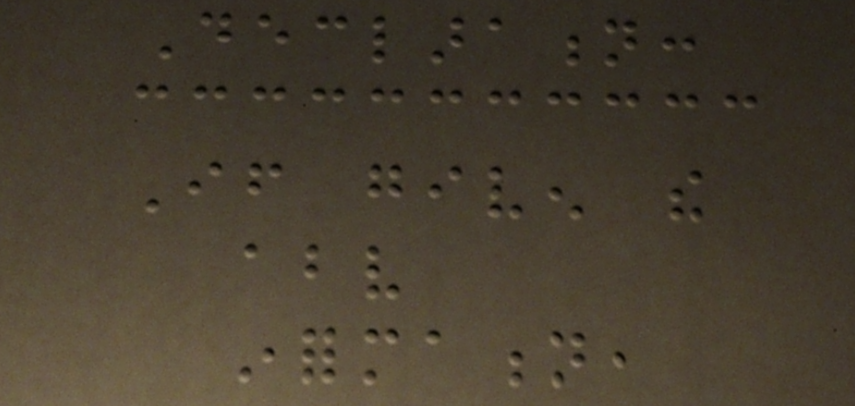Declaration:
If given the
above
information,
